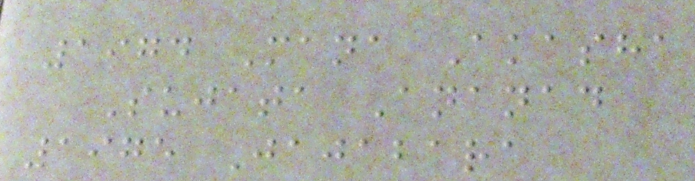1974 Mana Akasha
Sujata Ananad
1975 Jajabara
